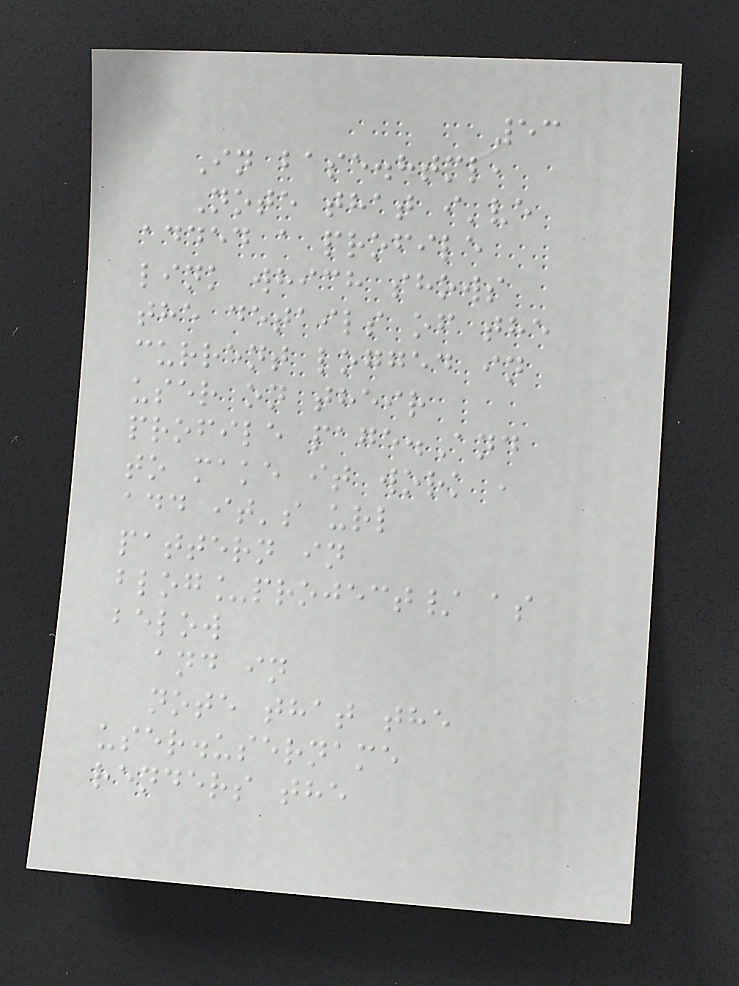53
In base.html,
Note that i've
added a profile
link which shows
the details of the
current logged in
user on their
profile page.And
to make it work ,
add it's url
pattern in
blog_project/ as
below
and in
note that the
user.username
renders the
